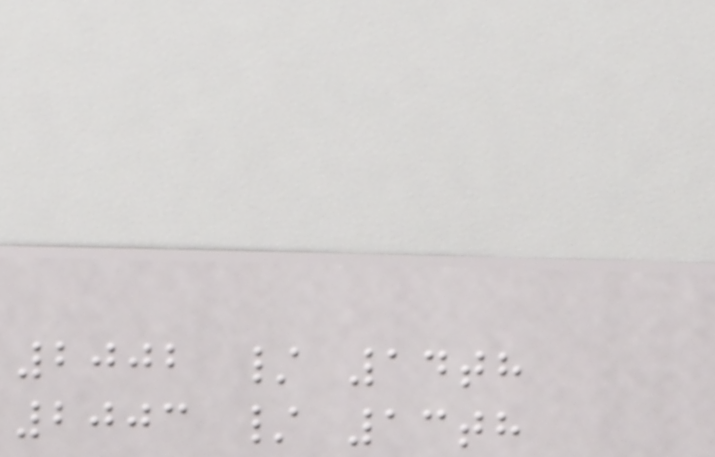2002 / 14th
2003 / 13th
